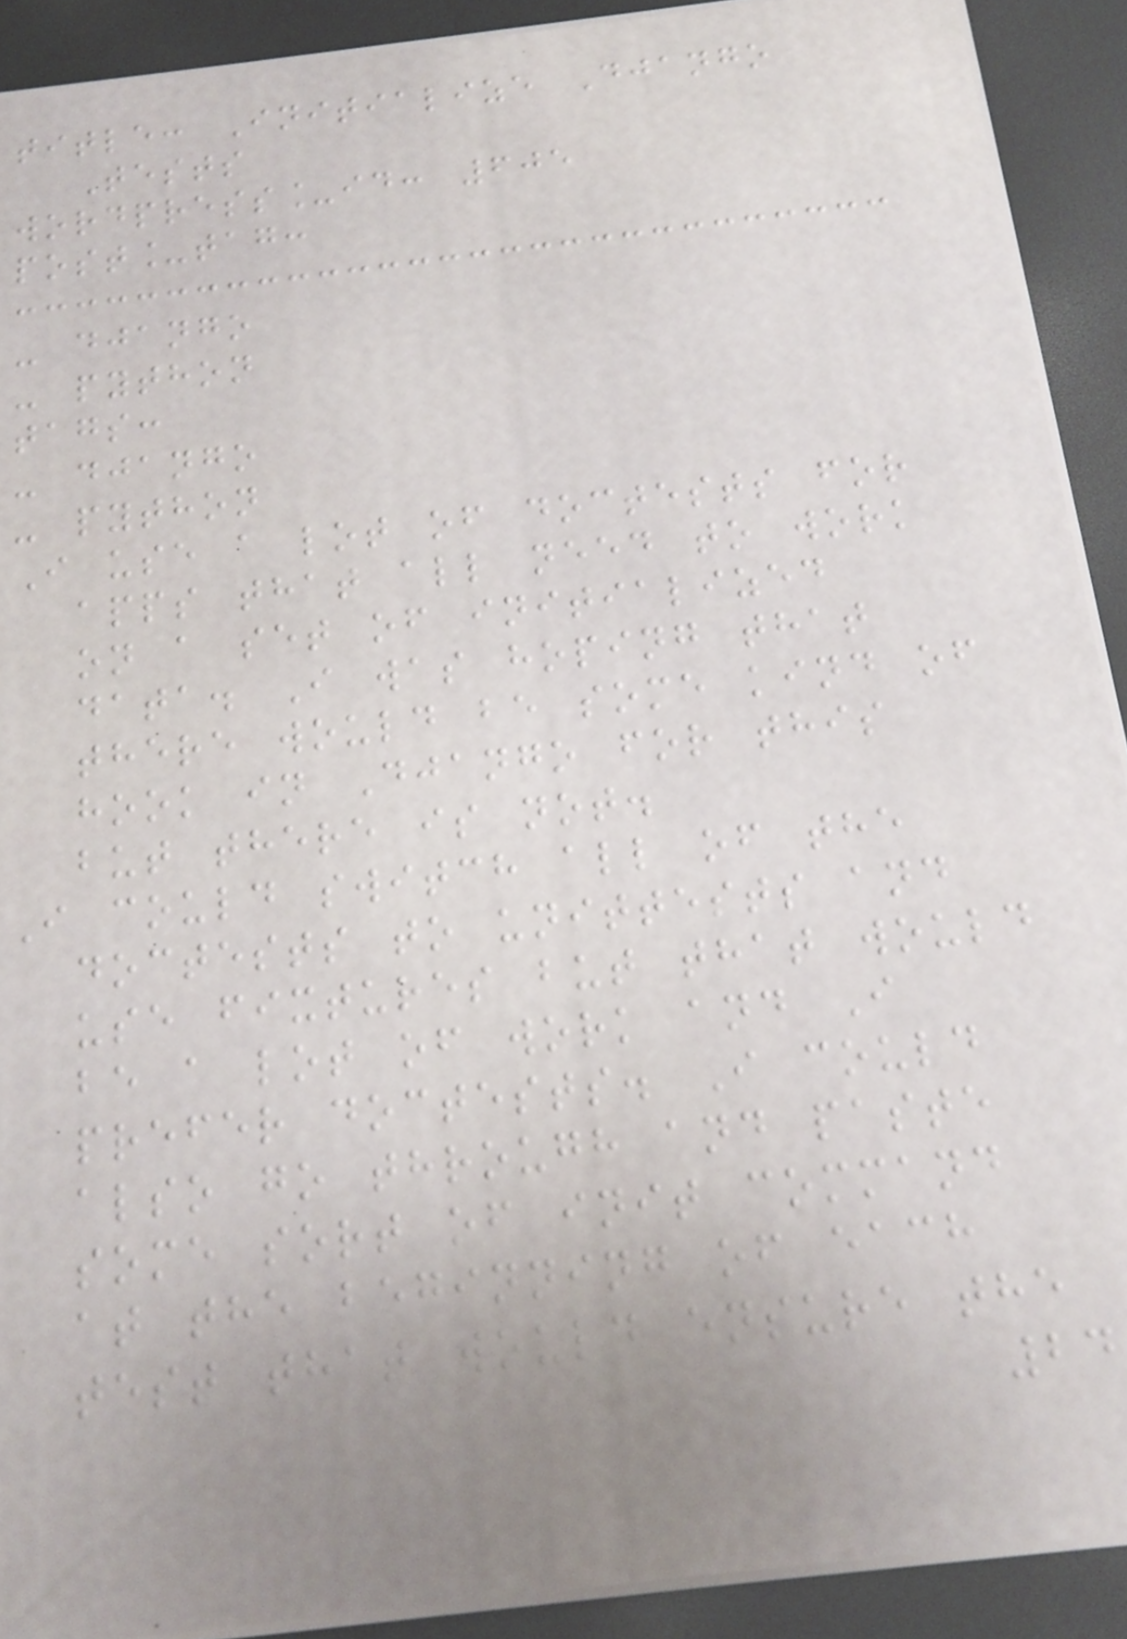title: Initialize Django
Tests
wordpress_id: 605
post_tag:
- django
- python
tags:
- django
- python
I use a lot of doctests for
apps that all need to work
on a set of initialized
data. I was hoping that
there would be some kind of
hook in Django for this
but there is not.
I could switch all of the
doctests to unittests and
use fixtures but that would
be a lot of work and I
prefer doctests. I could
also go through and paste
some sort of init command
at the beginning of each
test that would ensure the
24
